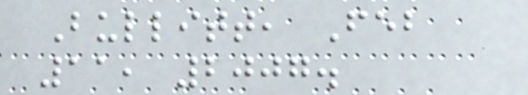Bullitt, Feb
11, 2007.
